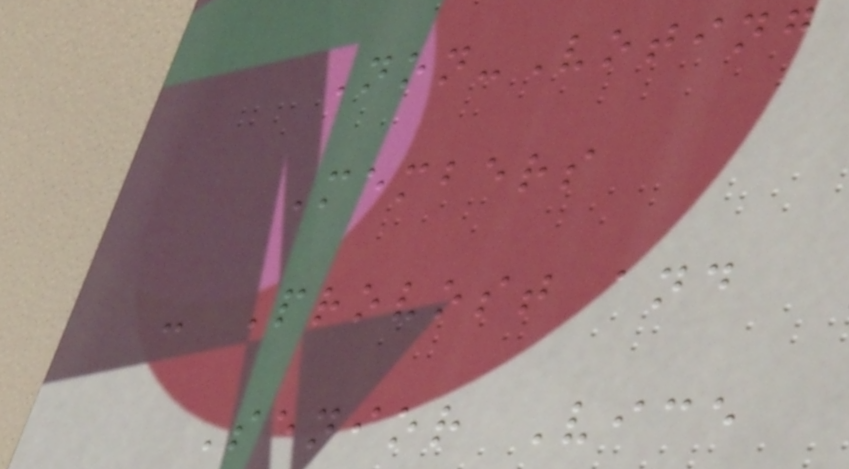Non-Voting
Members
- Provost and
Senior Vice
